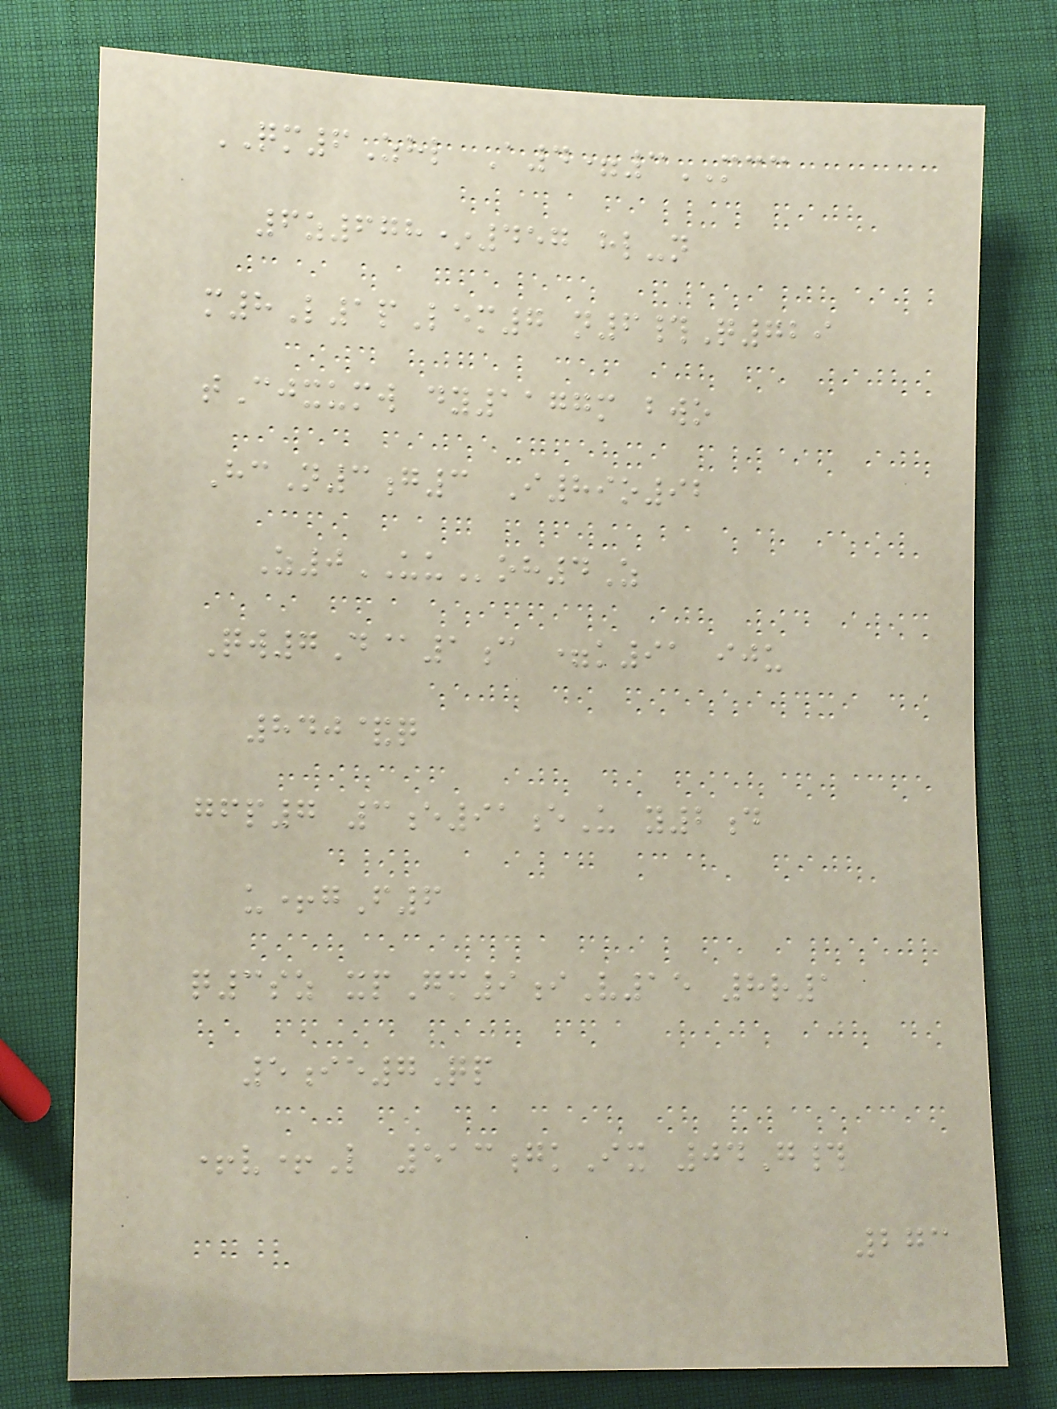QM6Zhl A4=3MCC
6z678*457 hl-n
m8L1pLem7 n6#Q729
tCjxumw dy1177m bwo
HcN3g3 I89o92
Z0UUoh4Z
Qw7D@1c =k91 iju
840&q
gfp7 3e91eU y2d
u+gF6
q3sz xpGm9iV15 8r1
5ie7Qp
+v+L 513gkIx 04G#
273
